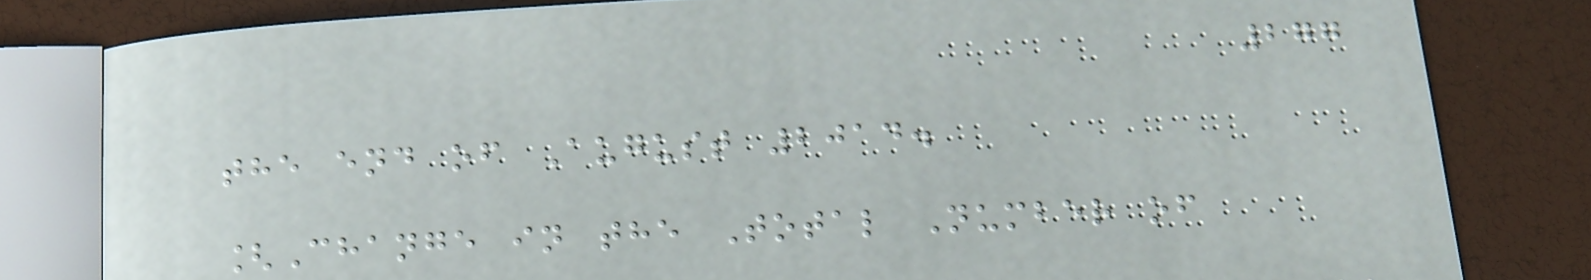277
the end of August 2014.
[Change in the Total Number of
